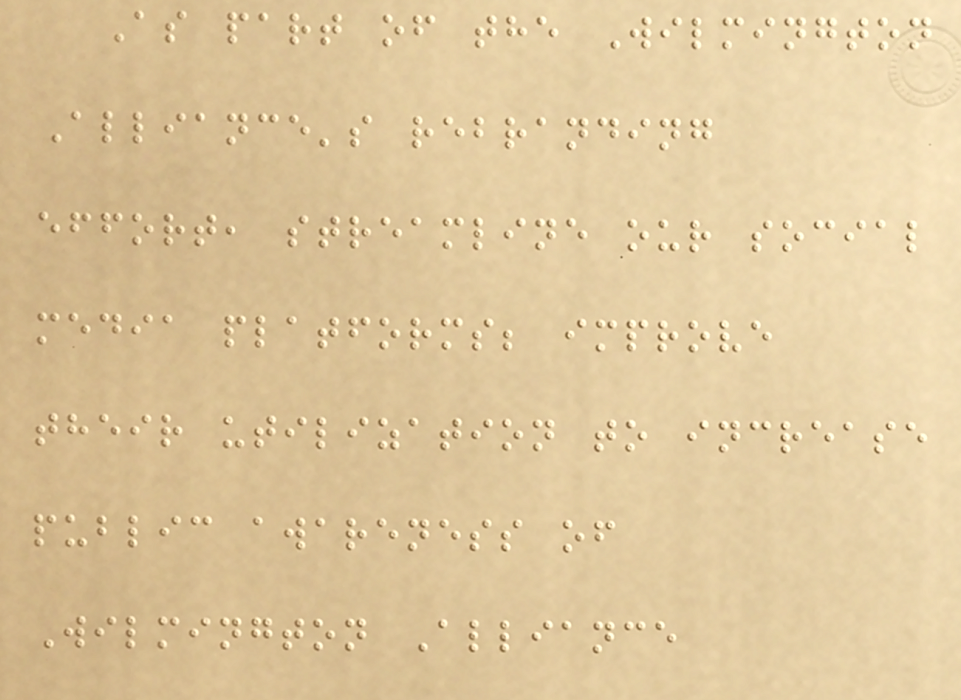As part of the Wilmington
Alliance's rebranding
effort, streamline our social
media platforms; improve
their utilization to increase
public awareness of
Wilmington Alliance
